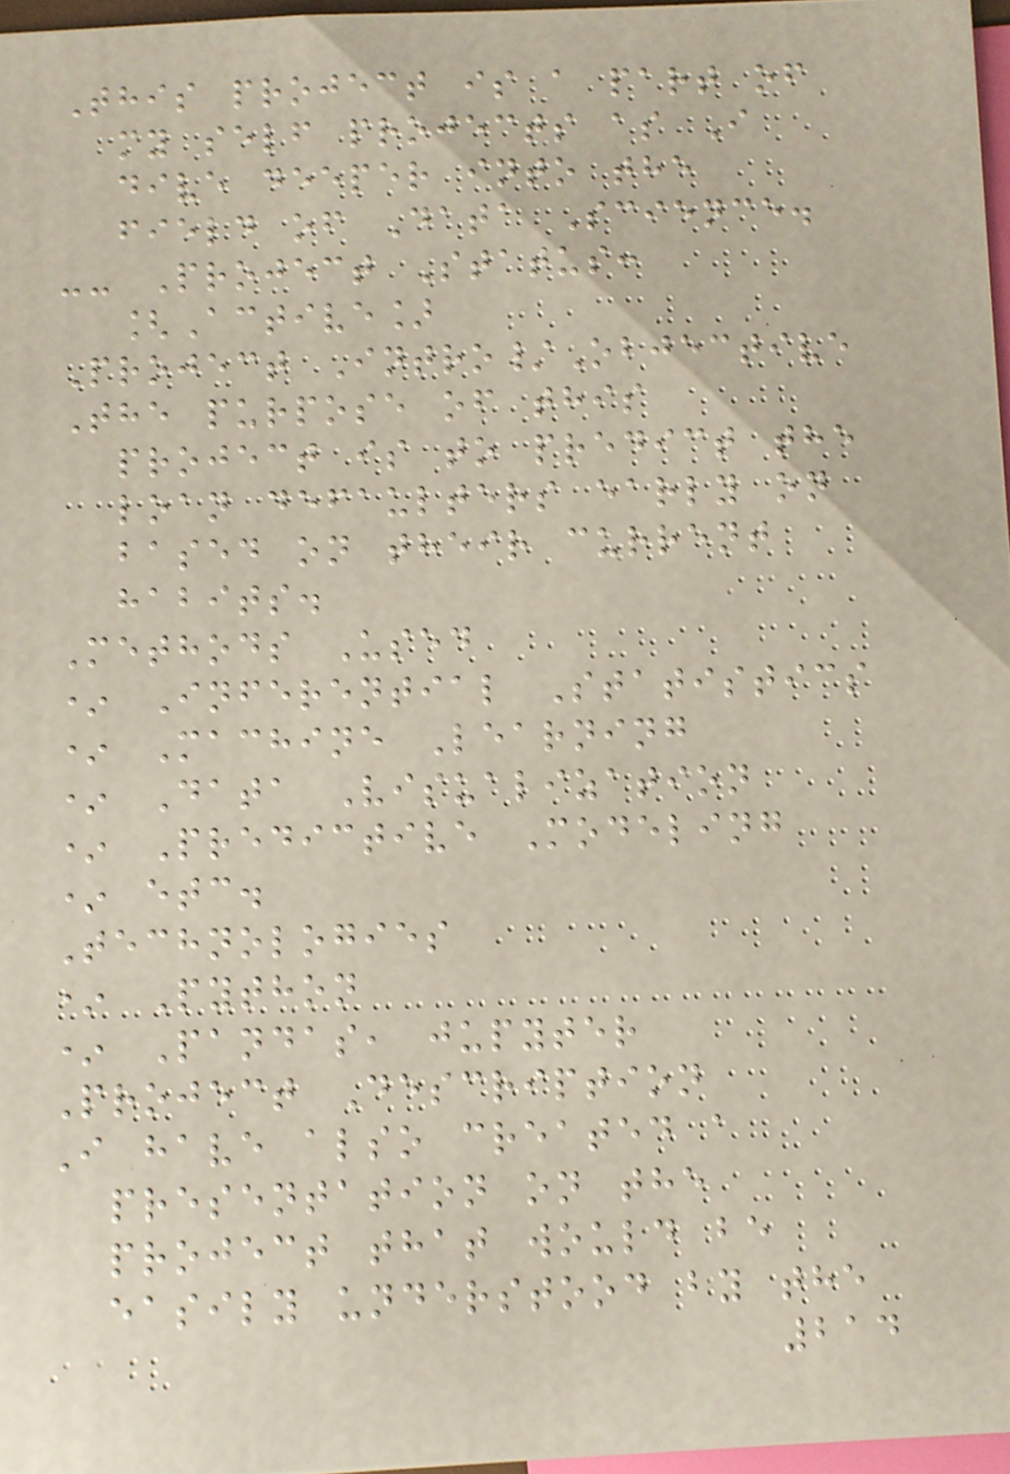This project is a part of
my self projects as I
dive deeper into the
field of Data Science.
-- Project Status:
[Active]
Project Intro/Objective
The purpose of this
project is to predict the
loan defaulters early on
based on their current
habits.
Methods Used
* Inferential Statistics
* Machine Learning
* Data Visualization
* Predictive Modeling
* etc.
Technologies
* Python
* Pandas, jupyter
Project Description
I have also created a
presentation on the
project that would be
easily understood by the
214
